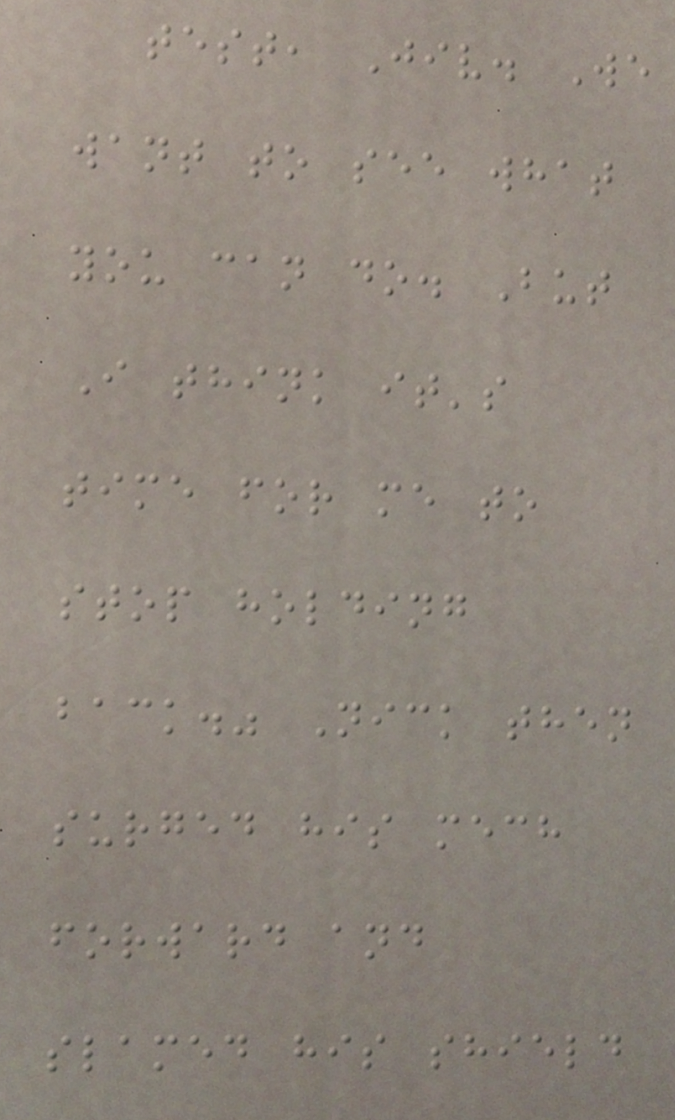test, Jiv. We
want to see what
you can do. But
I think it's
time for me to
stop holding
back." Nick then
surged his mech
forward and
slamed his shield
